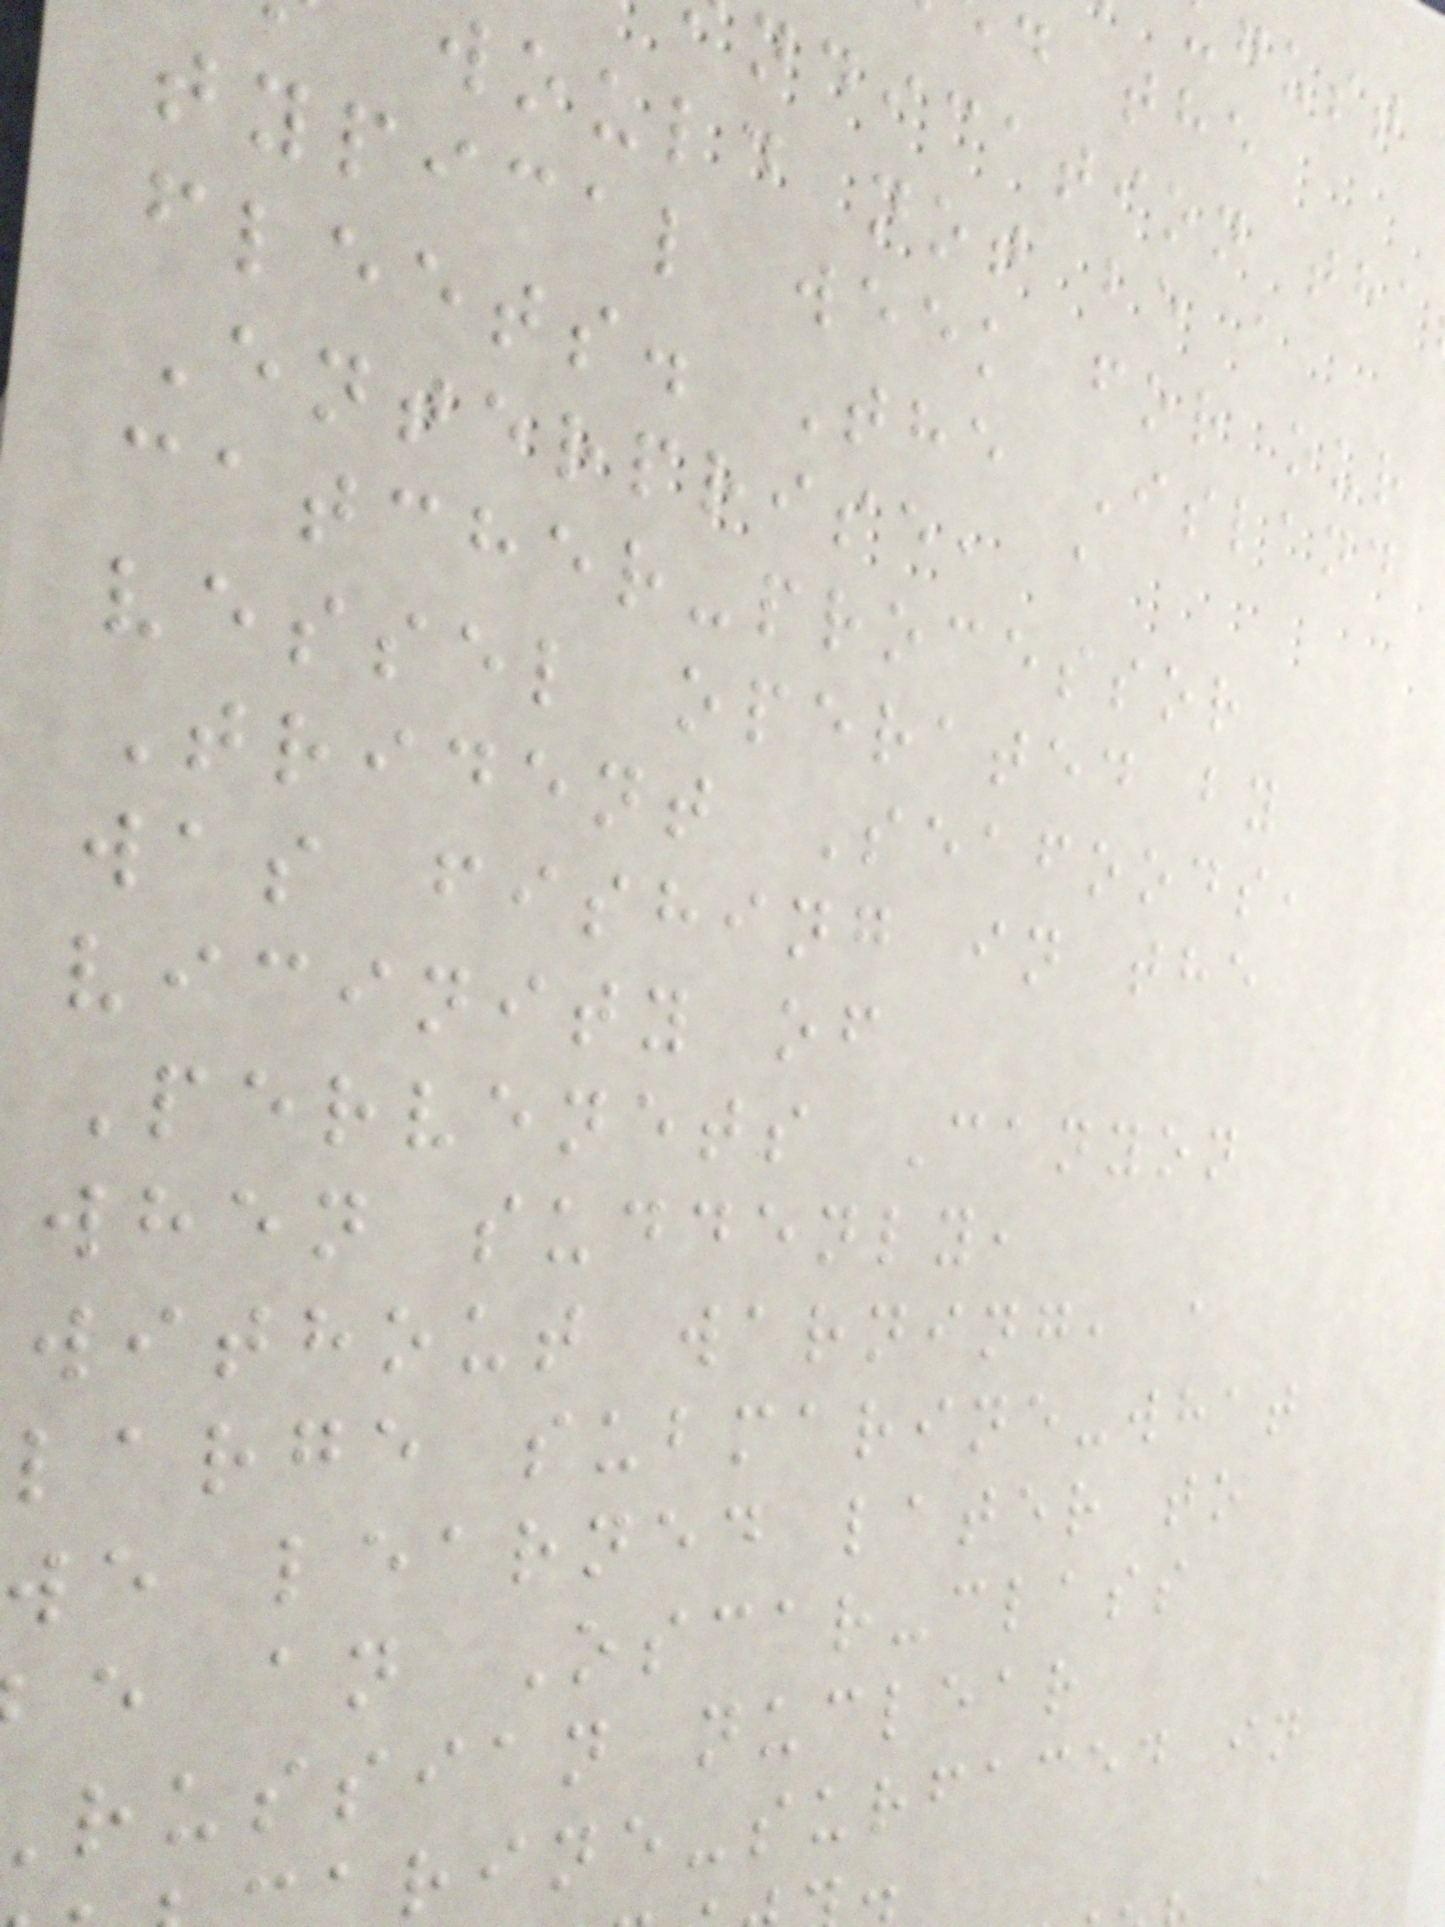d the
ndication tha
would not be a
typical week for our
fleets. The Island
Enterprise, a
catcher-processor
vessel operated by
Trident Seafoods,
was fishing in the
vicinity of
Pervenets Canyon
when suddenly,
without warning, a
large submarine-what
we learned later to
e an Oscar-class
russian nuclear
rine-surfaced in
